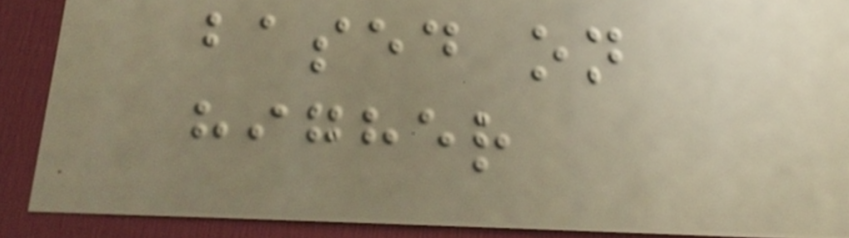based on
higher
